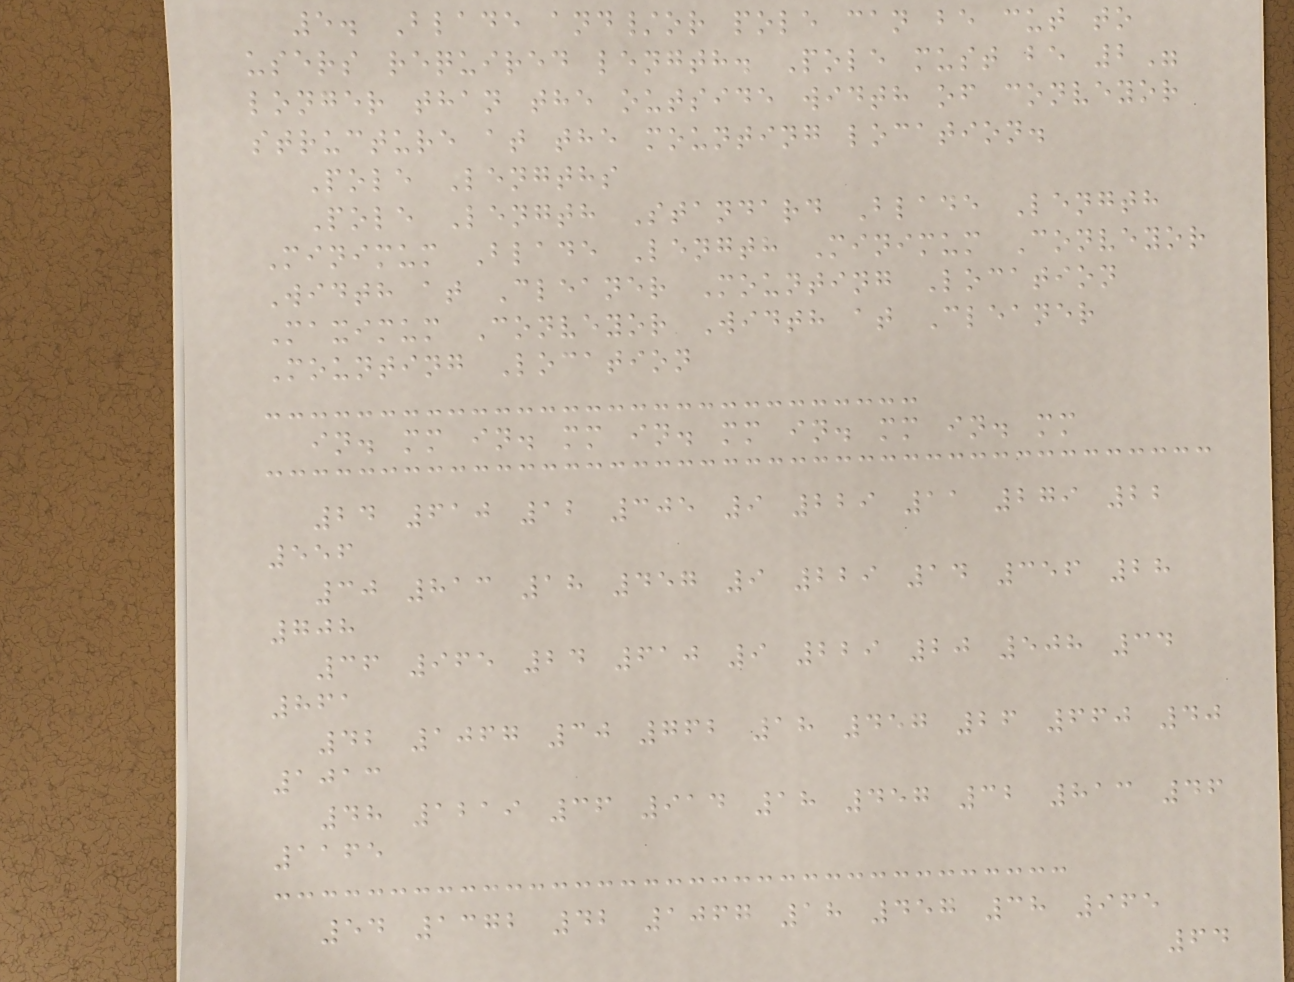5. Blade and/or pole can be cut to
users required length. Pole must be 2"
longer than the outside width of conveyor
structure at the mounting location.
Pole Lengths
Pole Length Standard Blade Length
Minimum Blade Length Minimum Conveyor
Width at Cleaner Mounting Location
Maximum Conveyor Width at Cleaner
Mounting Location
in. mm in. mm in. mm in. mm in. mm
24 610 12 305 9 229 11 279 22
556
30 813 18 457 9 229 14 356 28
708
36 965 24 610 9 229 20 508 34
861
42 1067 30 762 18 457 26 660 40
1013
48 1219 36 914 18 457 32 813 46
1165
54 1372 42 1067 18 457 38 965
64
